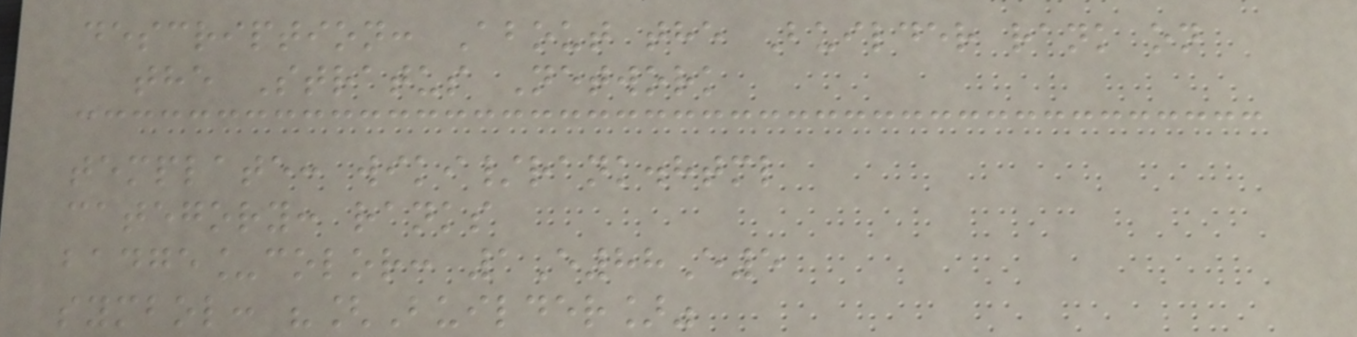description: About the Builder rank on
the Stratus Network
template: wiki/rank.html
category: ranks
badge_color: 1E88E5
symbol: "[Builder]"
